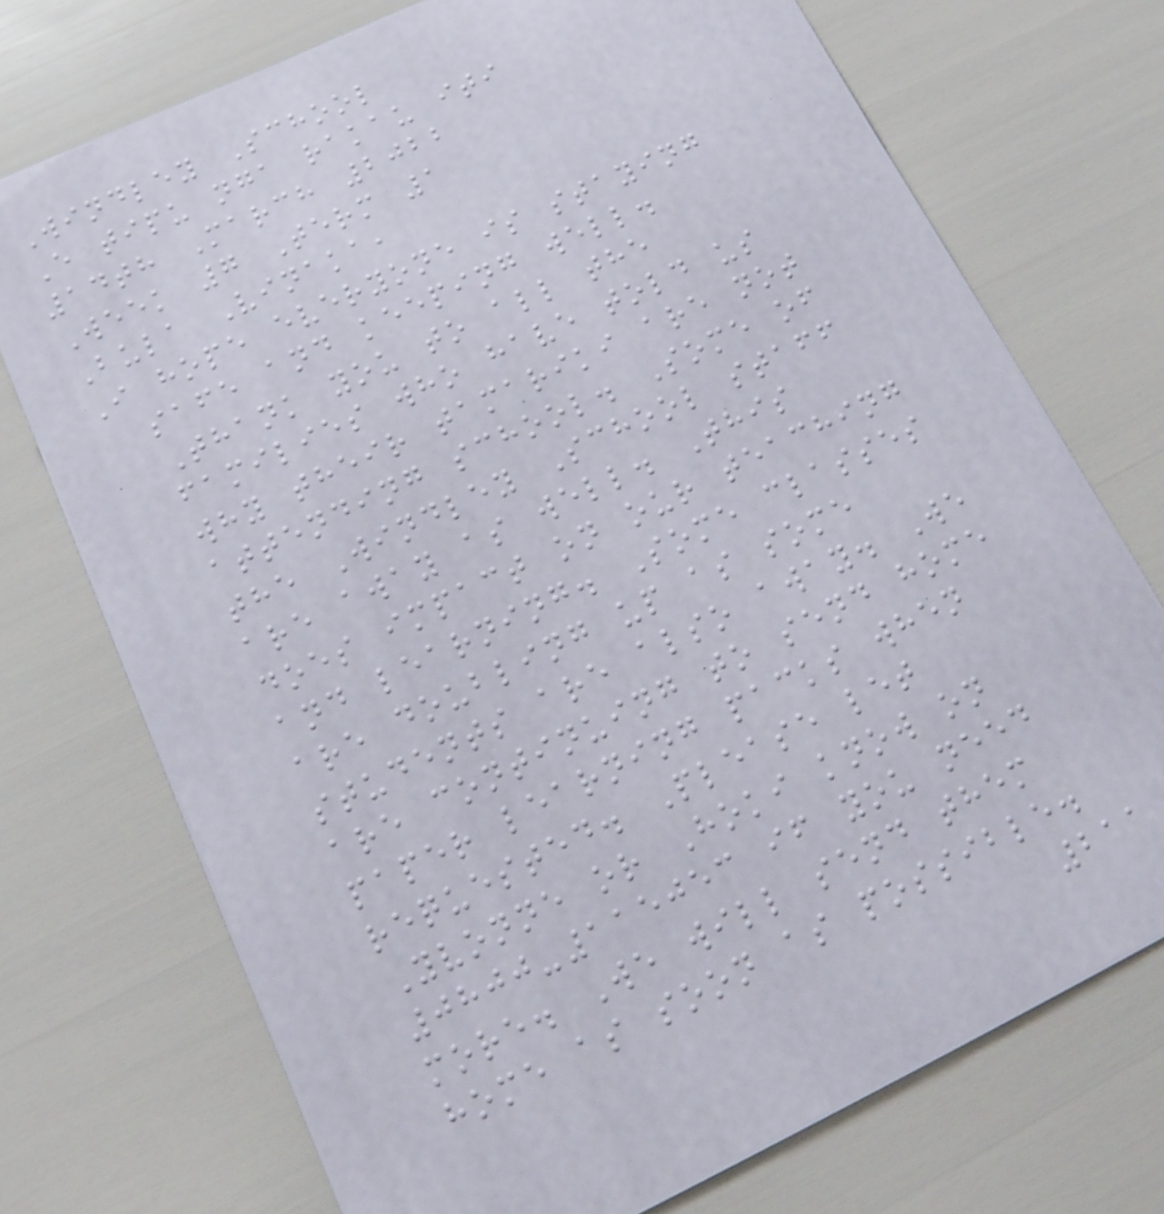Windley School
E tipu nga rakau iti
14th March 2022
Week 7 Term 1
Bula Vinaka,
I hope everyone is staying
safe and keeping well.
Thank you to all the
families who have told us
why their tamariki are not
attending school. Some of
the Windley School staff
are away as well. This
does impact on our teaching
and learning. Some classes
are doubling up as some
students are also away. We
are continuing to send home
paper learning packs when
requested. Please let
Yvonne or Hoki know on
0800-115053 if you need
more. We will send them
home as soon as possible.
211
